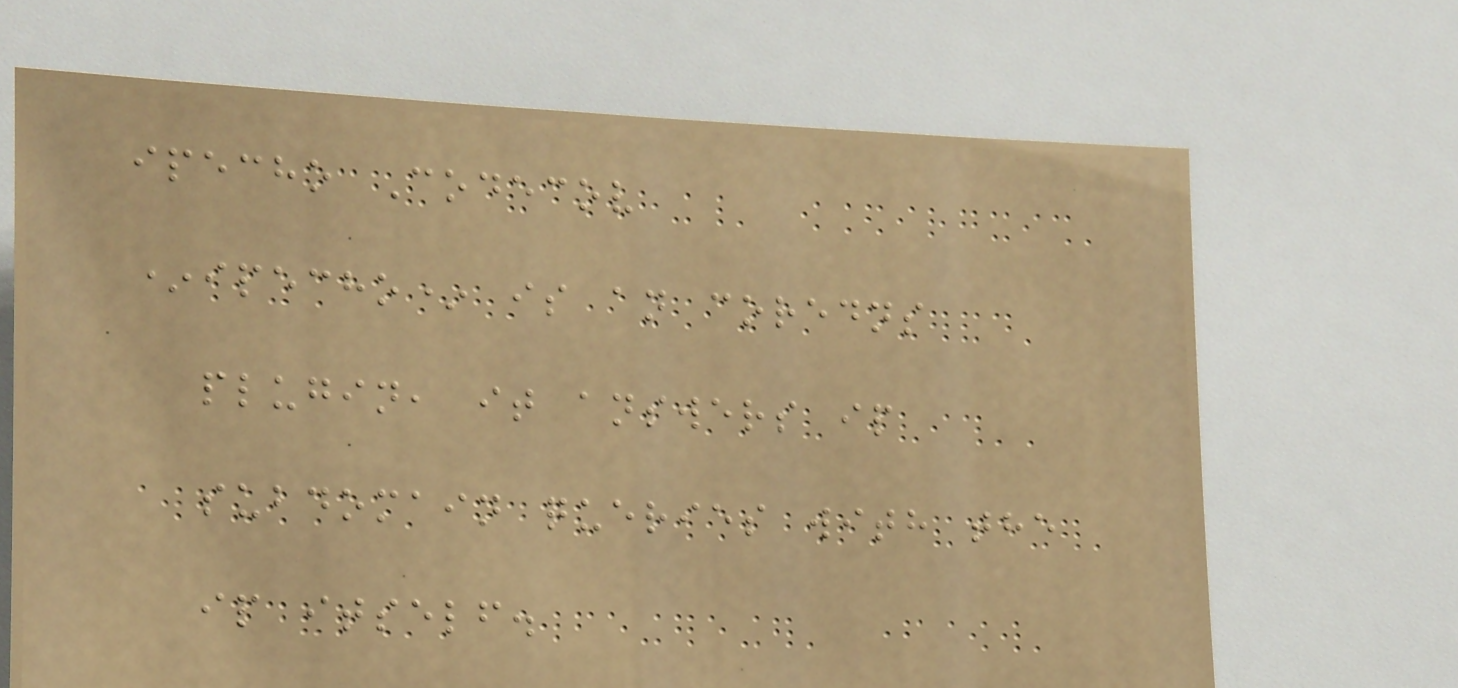ipecho Codecov
*ipecho* is an coredns
plugin, it answers ip
subdomain queries with the
ip itself.
